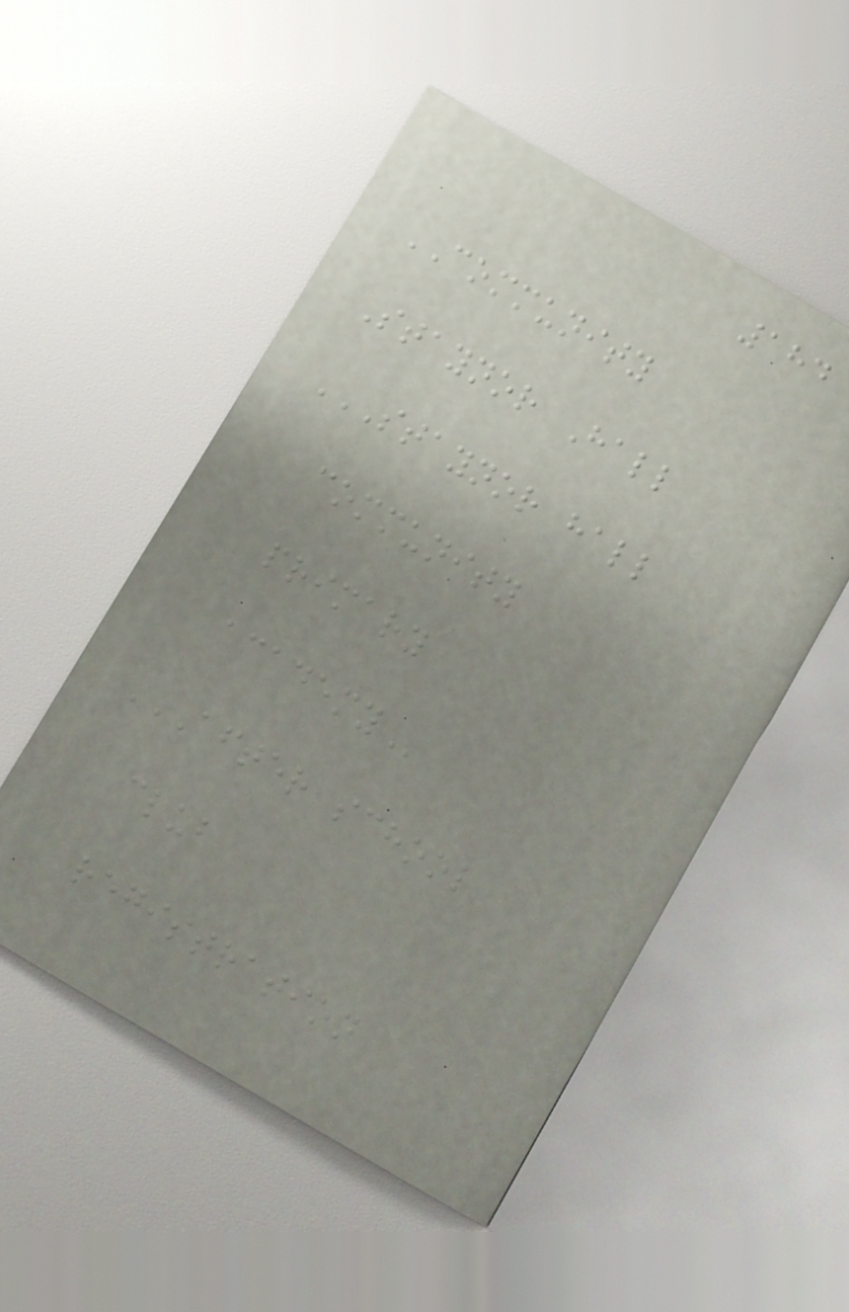184
COMMUNITY
Staynor Hall
STAYNOR HALL
COMMUNITY
PRIMARY
ACADEMY
AFTER SCHOOL
CLUB
REGISTRATION
